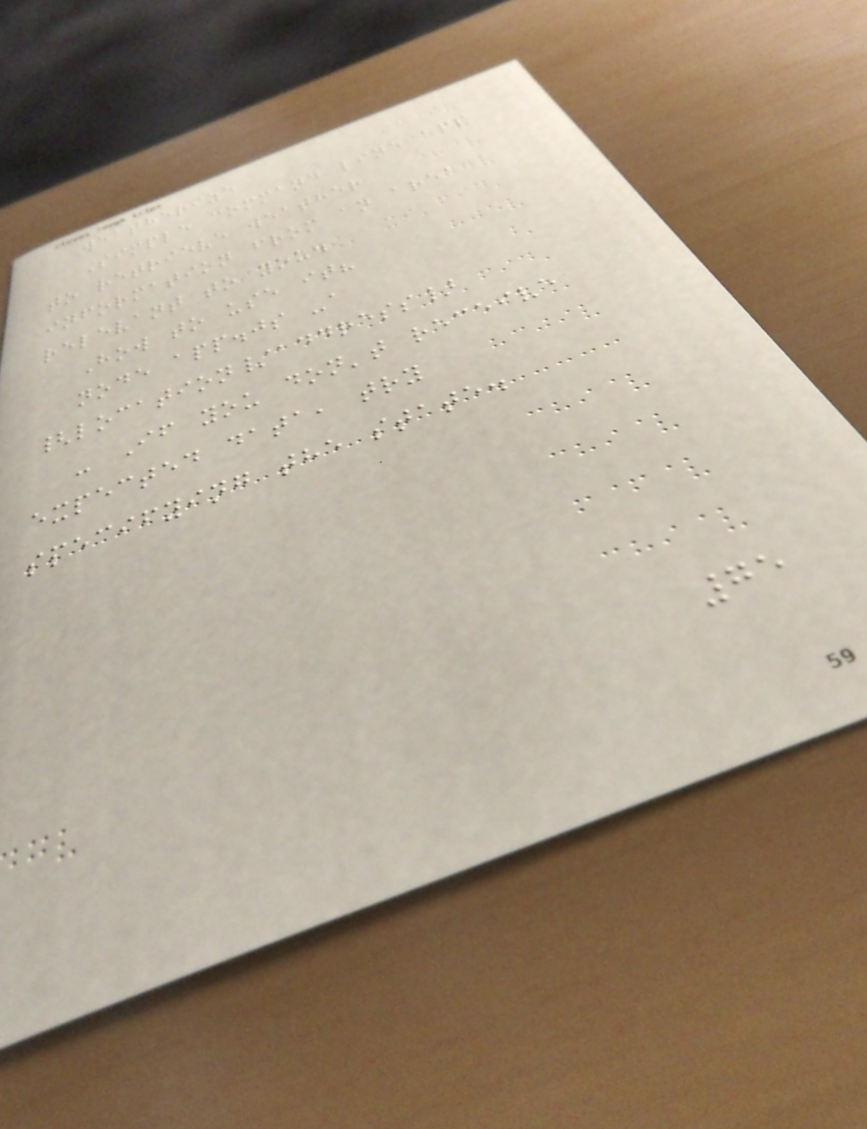weatherize
Simple command line app
to retrieve weather
information from an area
relevant to you.
How to use it?
node app.js -a
{location/address}
- If you don't receive
expected data, try
specifying the state.
75
